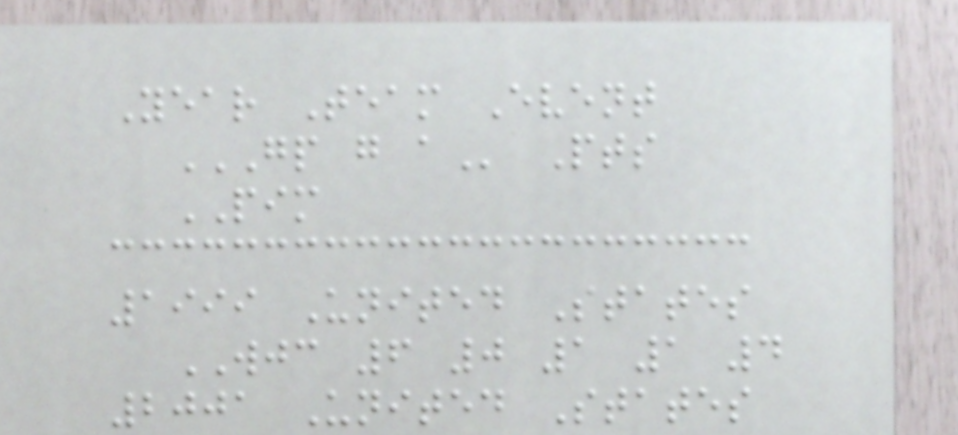Year Team Event
GP G A Pts
PIM
1999 United States
WJC 6 0 1 1 4
2001 United States
